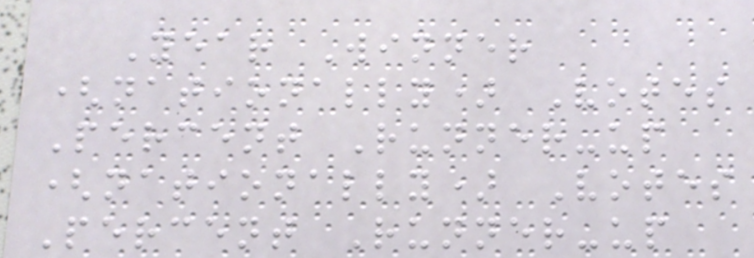Year Winner
(nationally) Votes
Percent Runner-up
(nationally) Votes
Percent Runner-up
